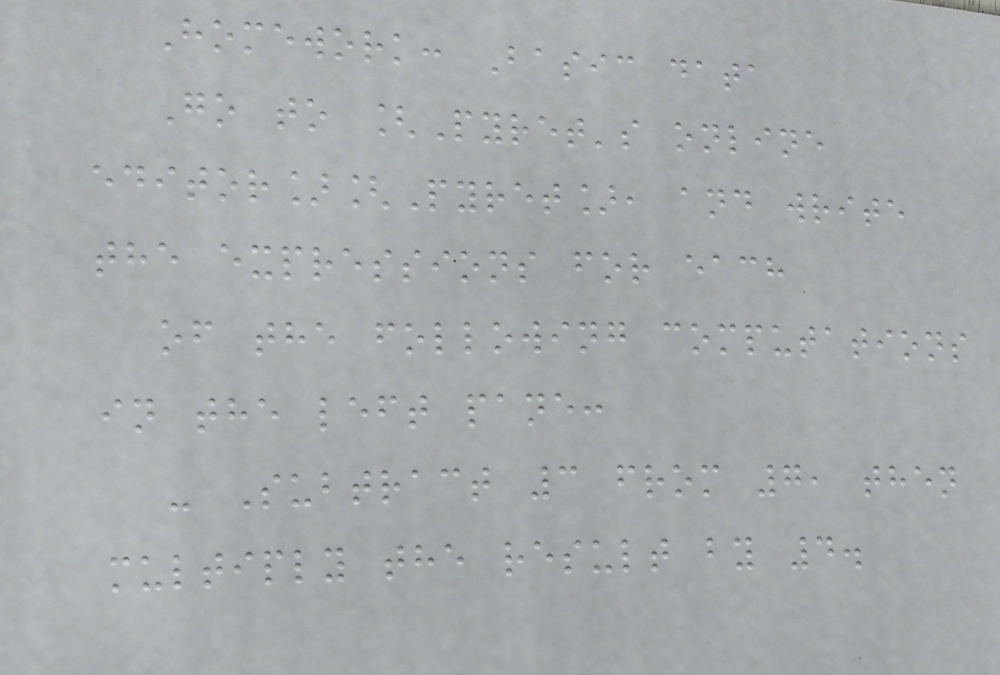Homework: Basic data
Go to [Pyret's online
editor][Pyret], and write
the expressions for each
of the following computations
in the left pane:
- Subtract 3 from 7, then
multiply the result by 4.
